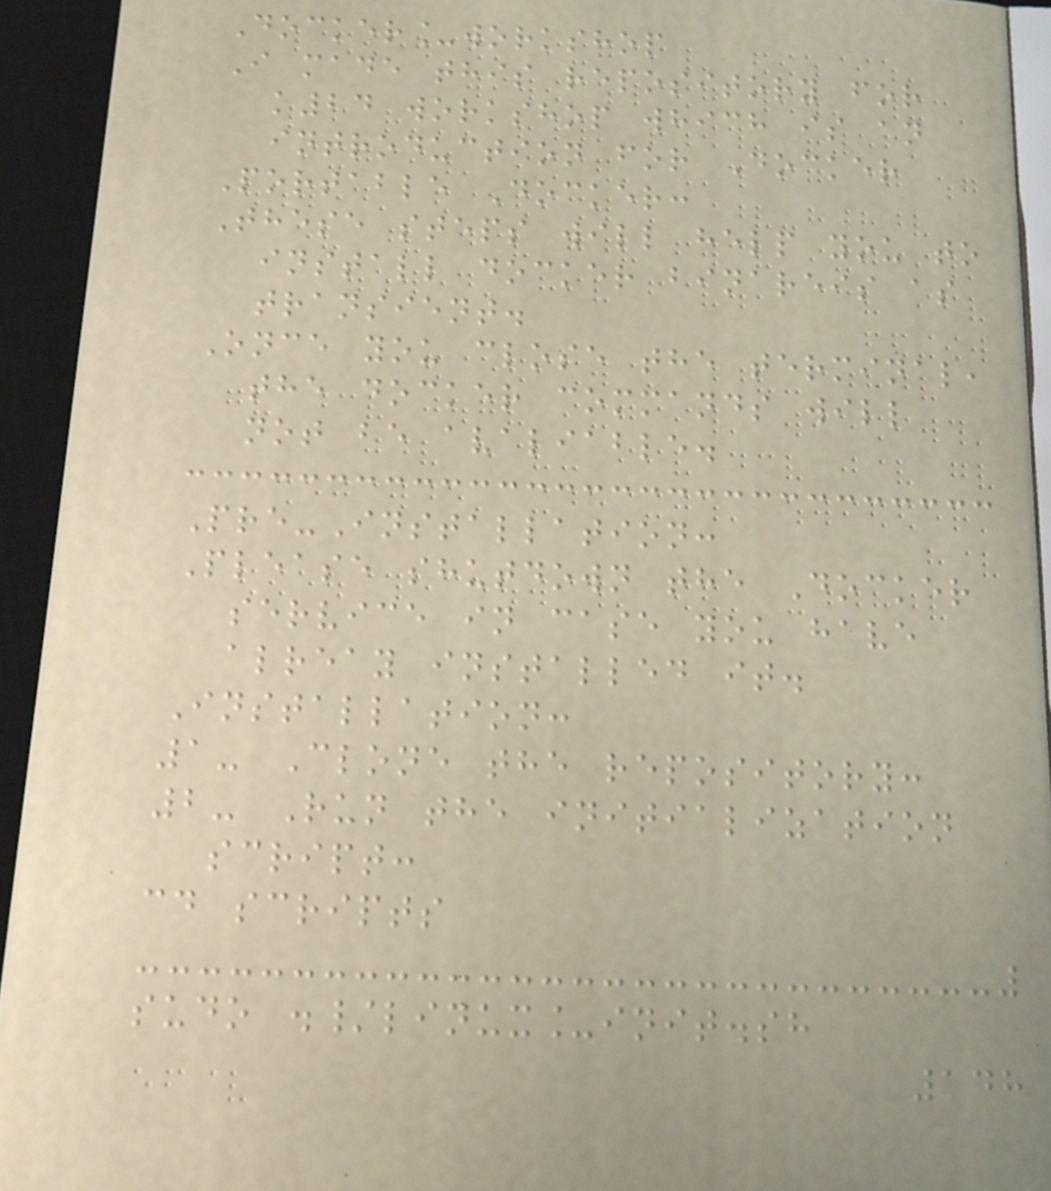Docker_workshop
I made this repository for
k24 workshop which is an
introduction for Docker
Portable Docker:
These steps will help you to
install docker binareis as
transient.
Once you close the terminal,
the docker commands will
not be avaliable.
Pre-Installation:
Please shutdown the Docker
service in case you have
alreay installed it.
Installation:
1- Clone the repository:
2- Run the initialization
script:
cd scripts
sudo ./linux_init.sh
148
